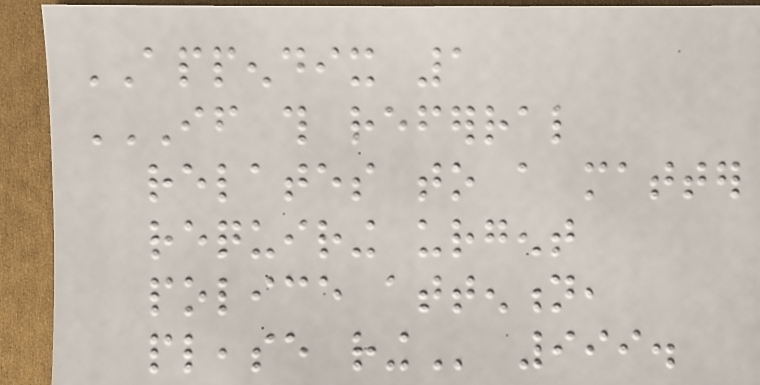APPENDIX 1
IF THIS REFERRAL
RELATES TO A MATTER
REQUIRING URGENT
POLICE ATTENTION,
PLEASE RING 999.
